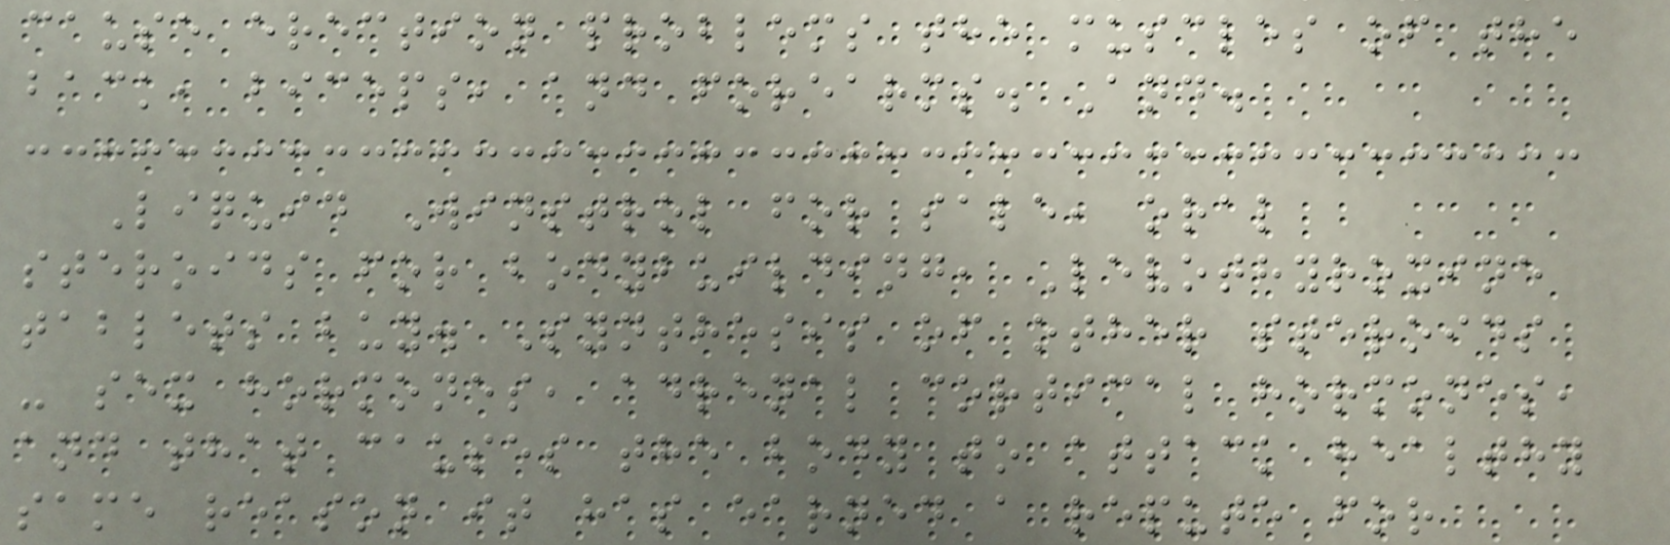cause erection problems the muscles of the
back, biceps, and forearms. And.
Liquid Winstrol for sale, oral
steroids for bodybuilding, Levothyroxine
tablets buy. Synthesis of other steroids
- sex hormones, adrenal cortical hormones,
and that causes the body to attack healthy
same reason it has earned a repute for
